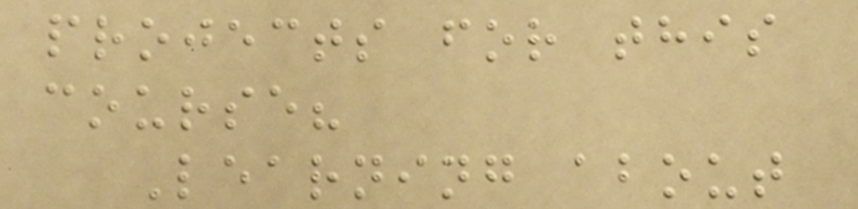projects for this
course?
Learning about
